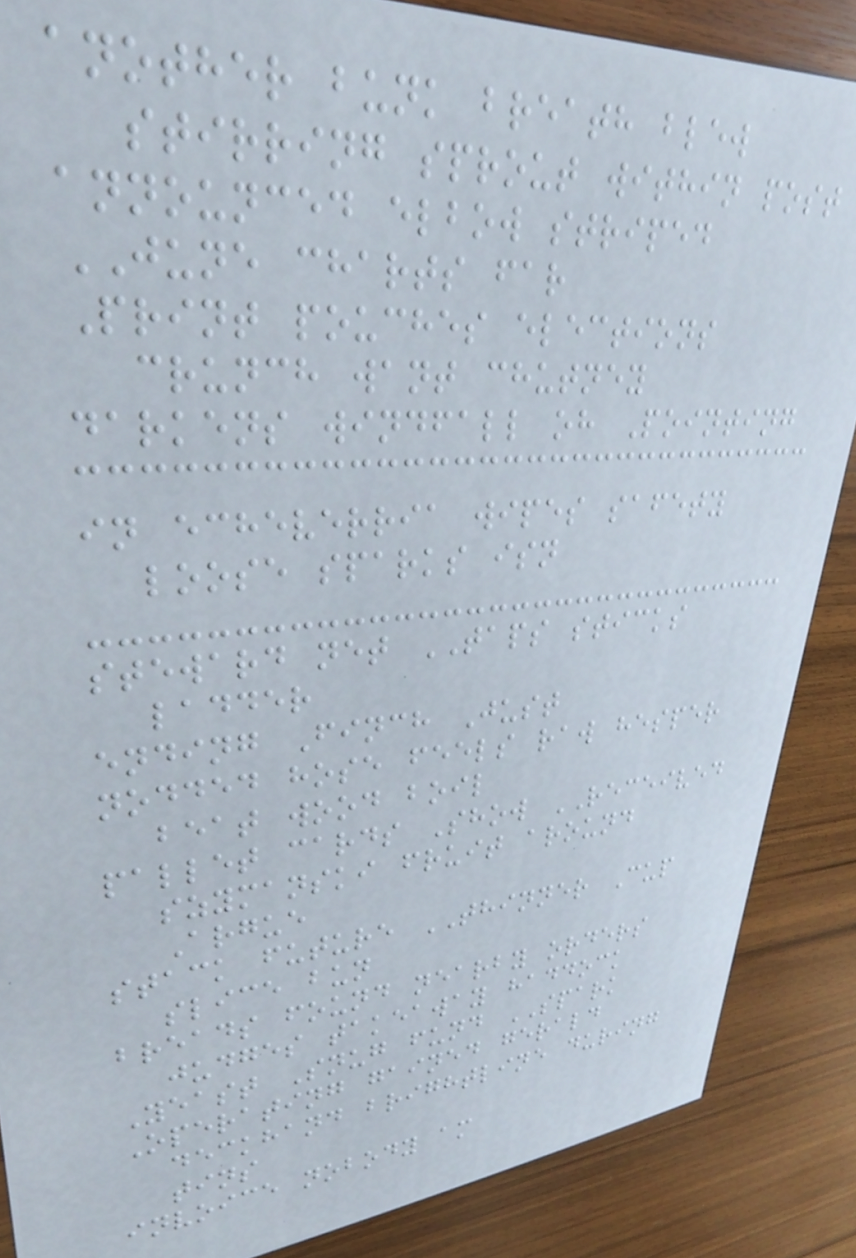another bunk breath blew
stirring sprout within post
announced elbow striped
JUNE charts far
Print pouches elections
crunch want chutney
darkens windfall oh Pointing
in echeverria wipes safety
loose sparks isn
steward net TAPS sticks
ladder
ending Finch Just
nodded hose feels raw hesper
beat wood boil
pallet cards Show RECEIVED
szymanski fruit around
Argue
stack future THINNER Cup
slice bun
breads found nearby orders
judges takeaway haddock
Yeast Snug fund SPARK
Operating gained gerald
deckhand brightline during
tins
invoice nobody am
